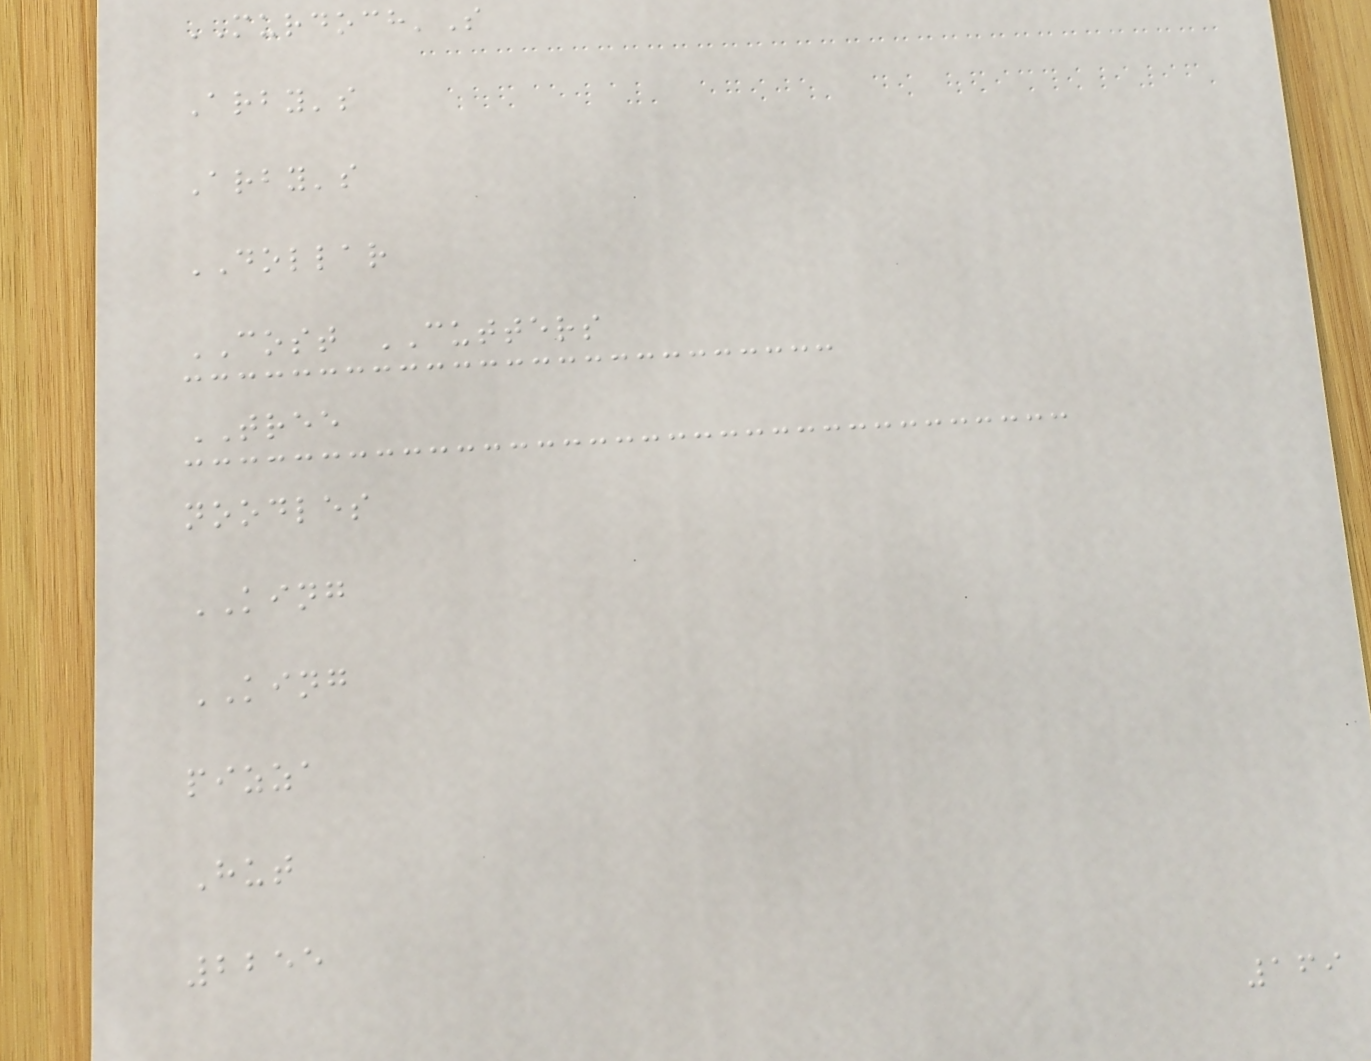MURDOCH'S
Arby's
Arby's
DOLLAR
COST CUTTERS
TREE
noodles
KING
KING
pizza
Hut
2255
169
